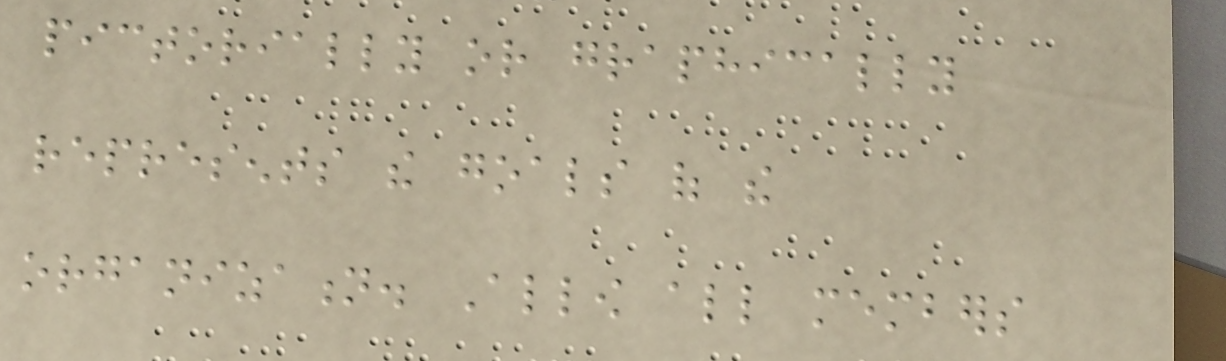pictorially or graphically
represents the goals of the
organization. Allow all members
